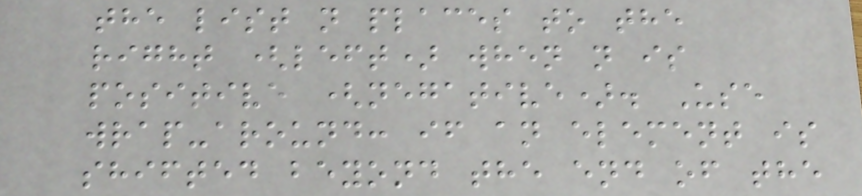the list n places to the
right (left) when n is
positive (negative). Use
wrap-around: if an element is
shifted beyond the end of the
